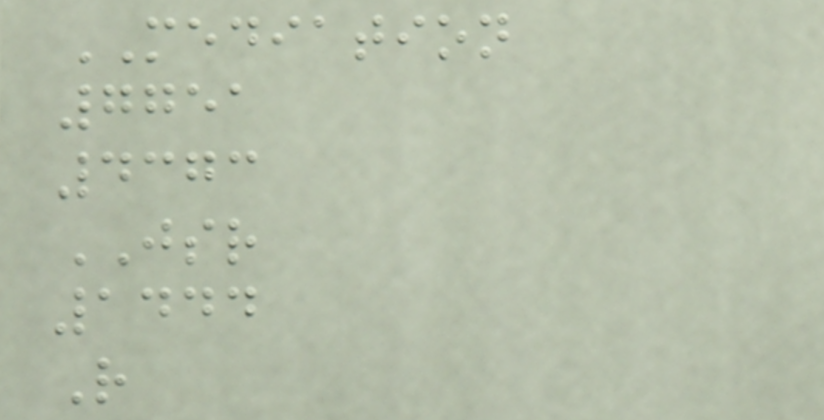MEDIATION
7751
4373
JSR
1444
R
